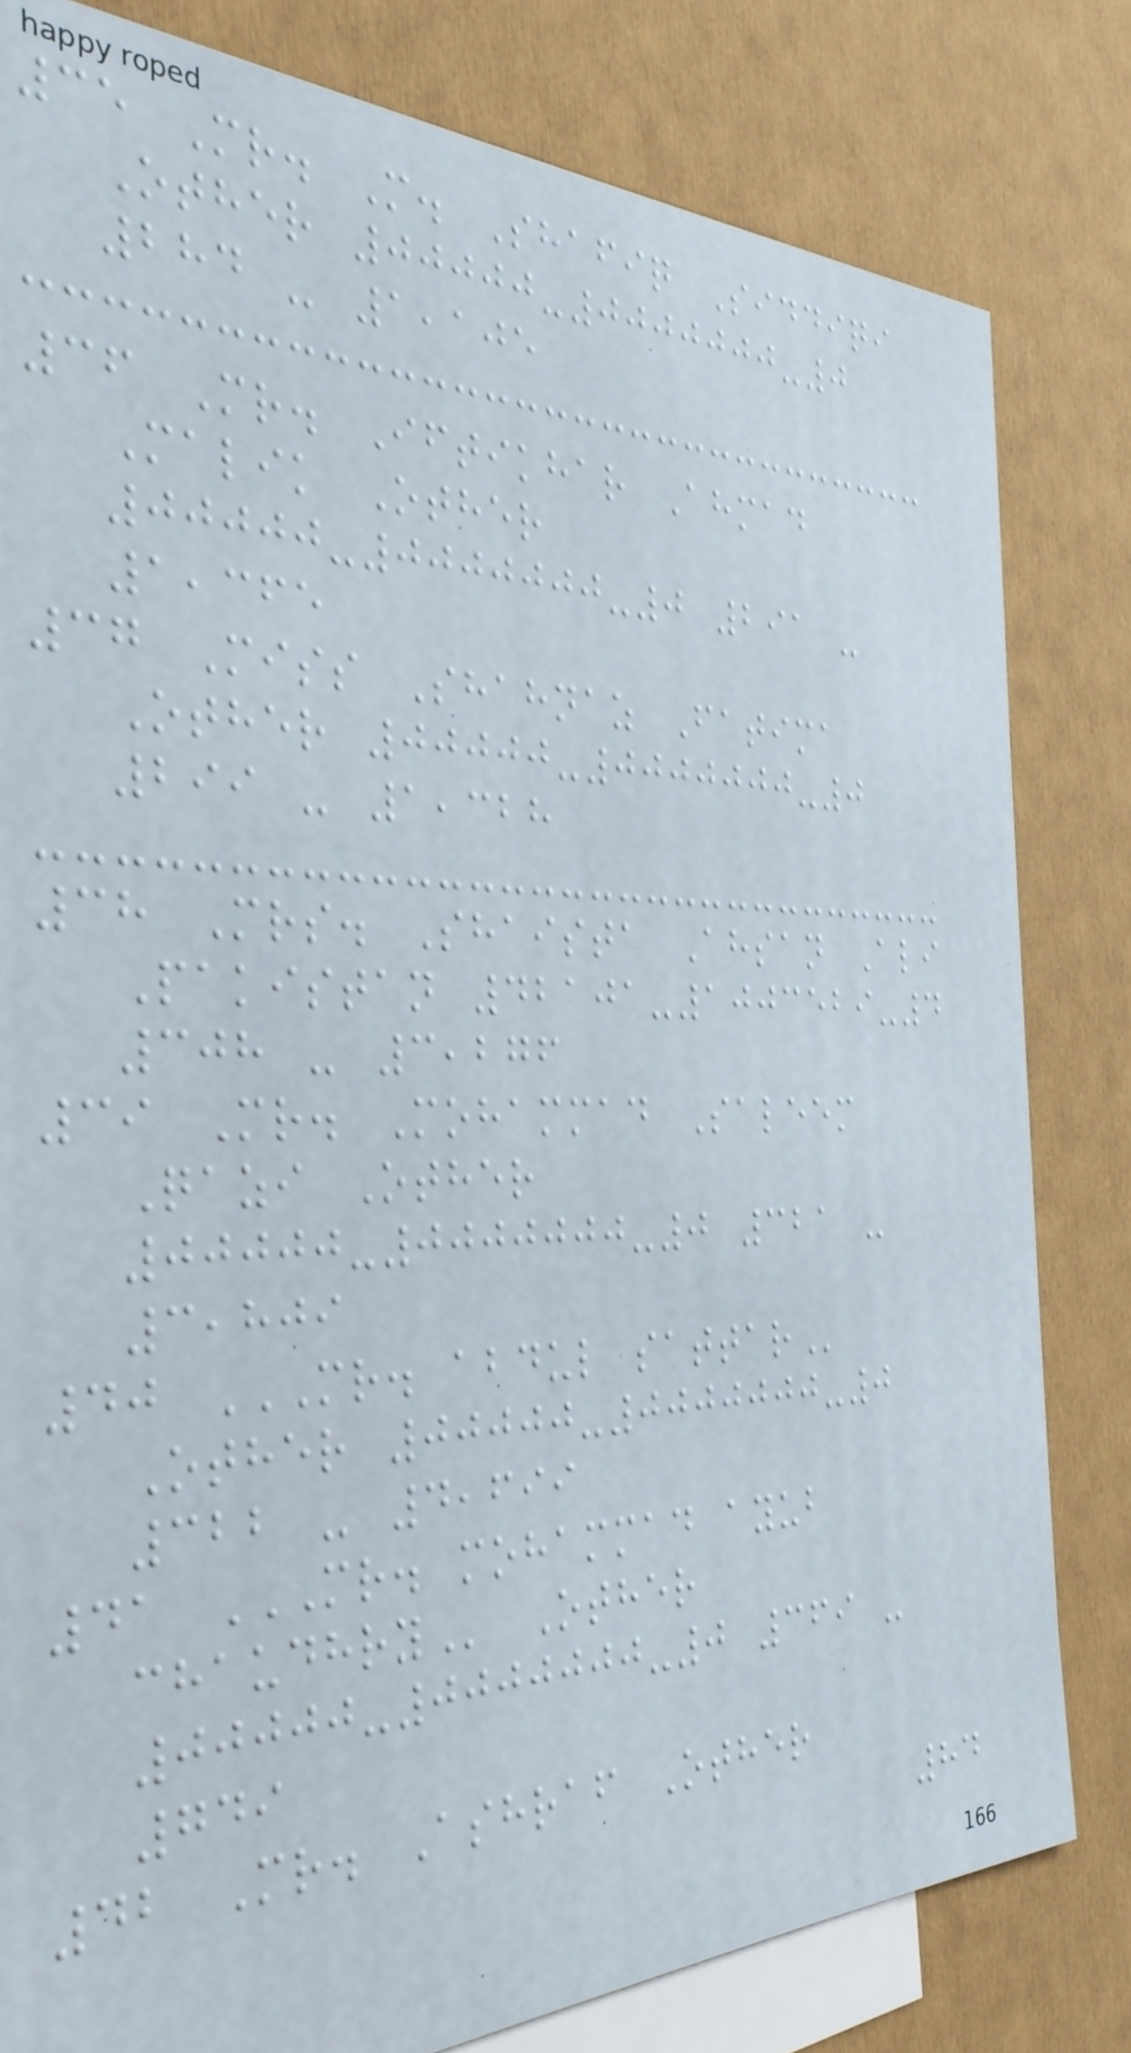35 Mr. M. Shafiq Siddiqi
Other 00000-0000000-0
284 - 1,105
36 Mr. Iftikhar Ahmad
Malik Other
00000-0000000-0 291 -
1,365
37 Miss Shahnaz Fatima
Other 00000-0000000-0
299 - 1,328
38 Mrs. Shaista Ahsan Ali
Pakistan 42101-1003529-4
308 - 3,276
39 Mr. Mohammad Saleem
Qazi Other
00000-0000000-0 321 -
3,809
40 MR. ABDUL SATTAR
Other 00000-0000000-0
322 - 4,699
41 MR. MOHAMMAD AYUB
CHAUDHRY Other
00000-0000000-0 369 -
749
42 Mr. Ashraf Other
84
